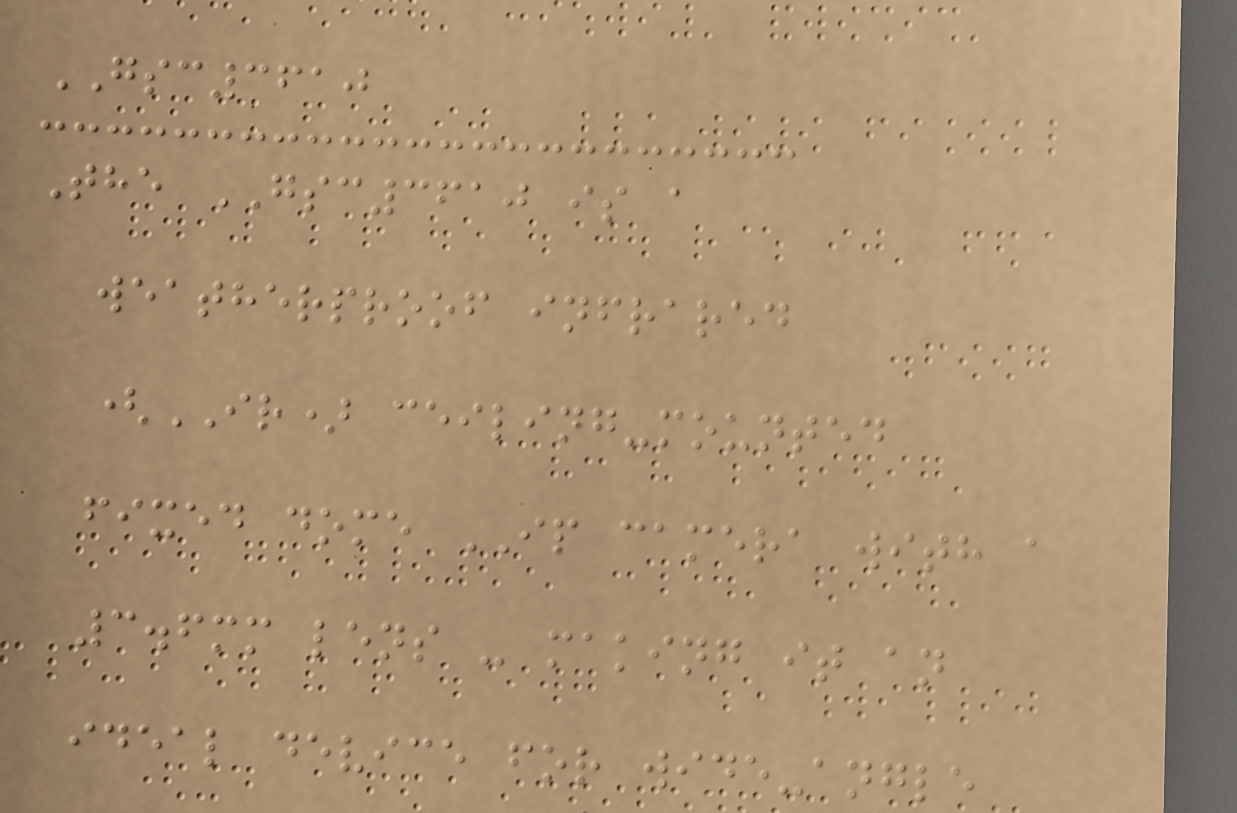GSC3610
The GSC3610 is a
weatherproof infrared
(IR) ceiling-mounted
fixed dome IP camera with a
3.6mm lens - making it an
ideal device for wide-angle
